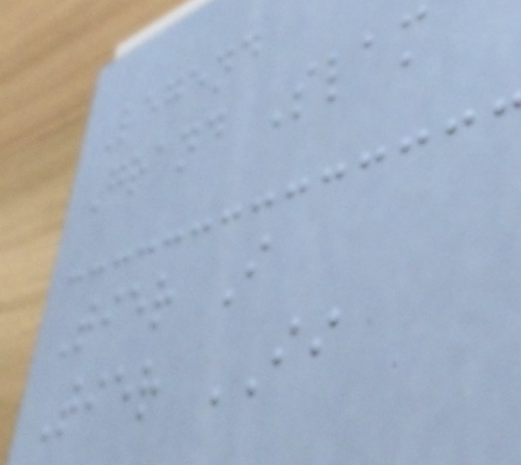Legend
Grand Slam
Tier I
Tier II
